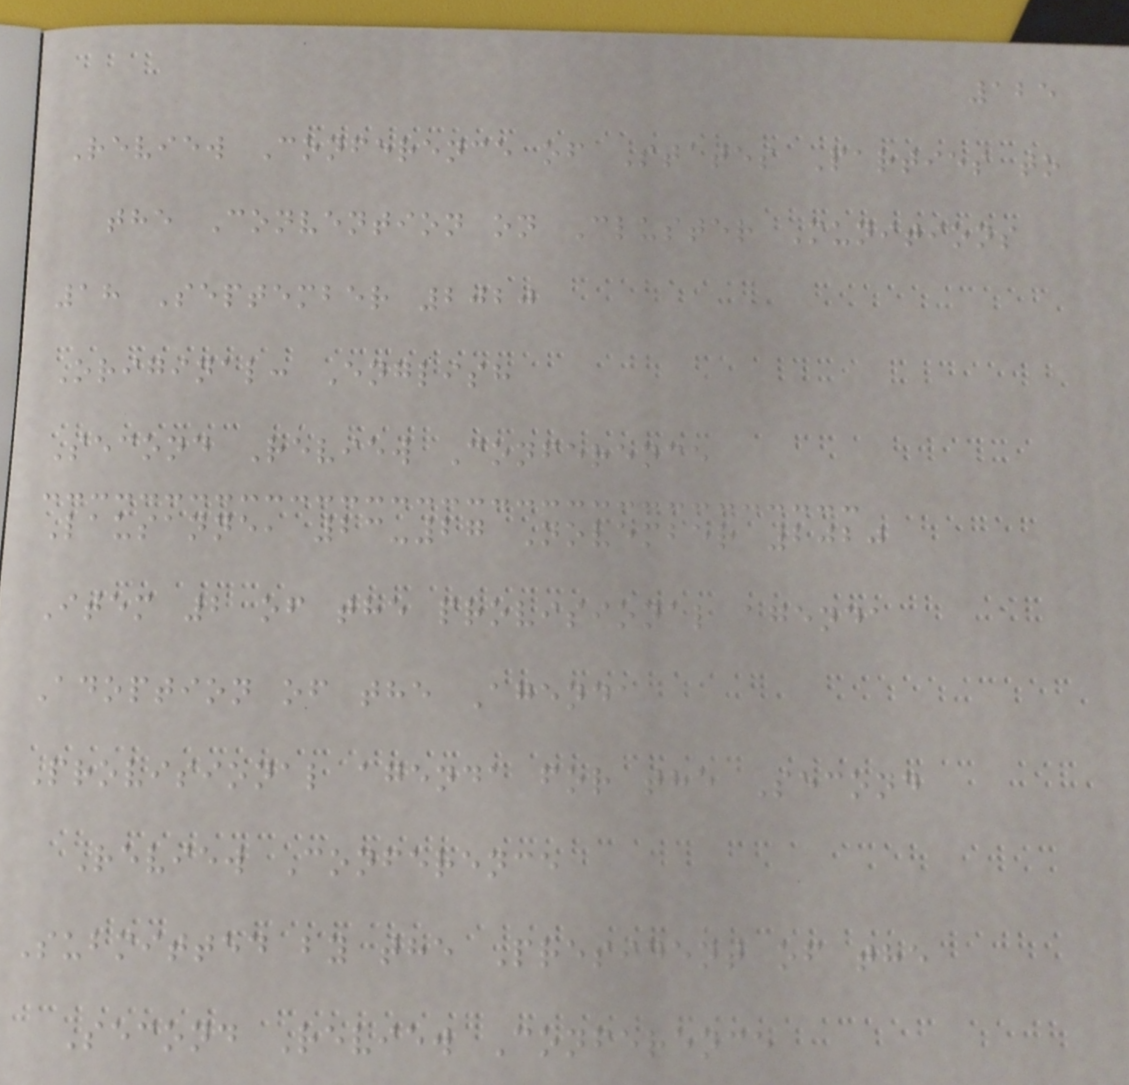125
Review Conference of States Parties to
the Convention on Cluster Munitions
18 September 2020
Original: English
Second Review Conference
Lausanne, 23-27 November 2020
Item 2 of the provisional agenda
Adoption of the Agenda
Provisional agenda for the Second
Review Conference
Submitted by the President of the
Second Review Conference
